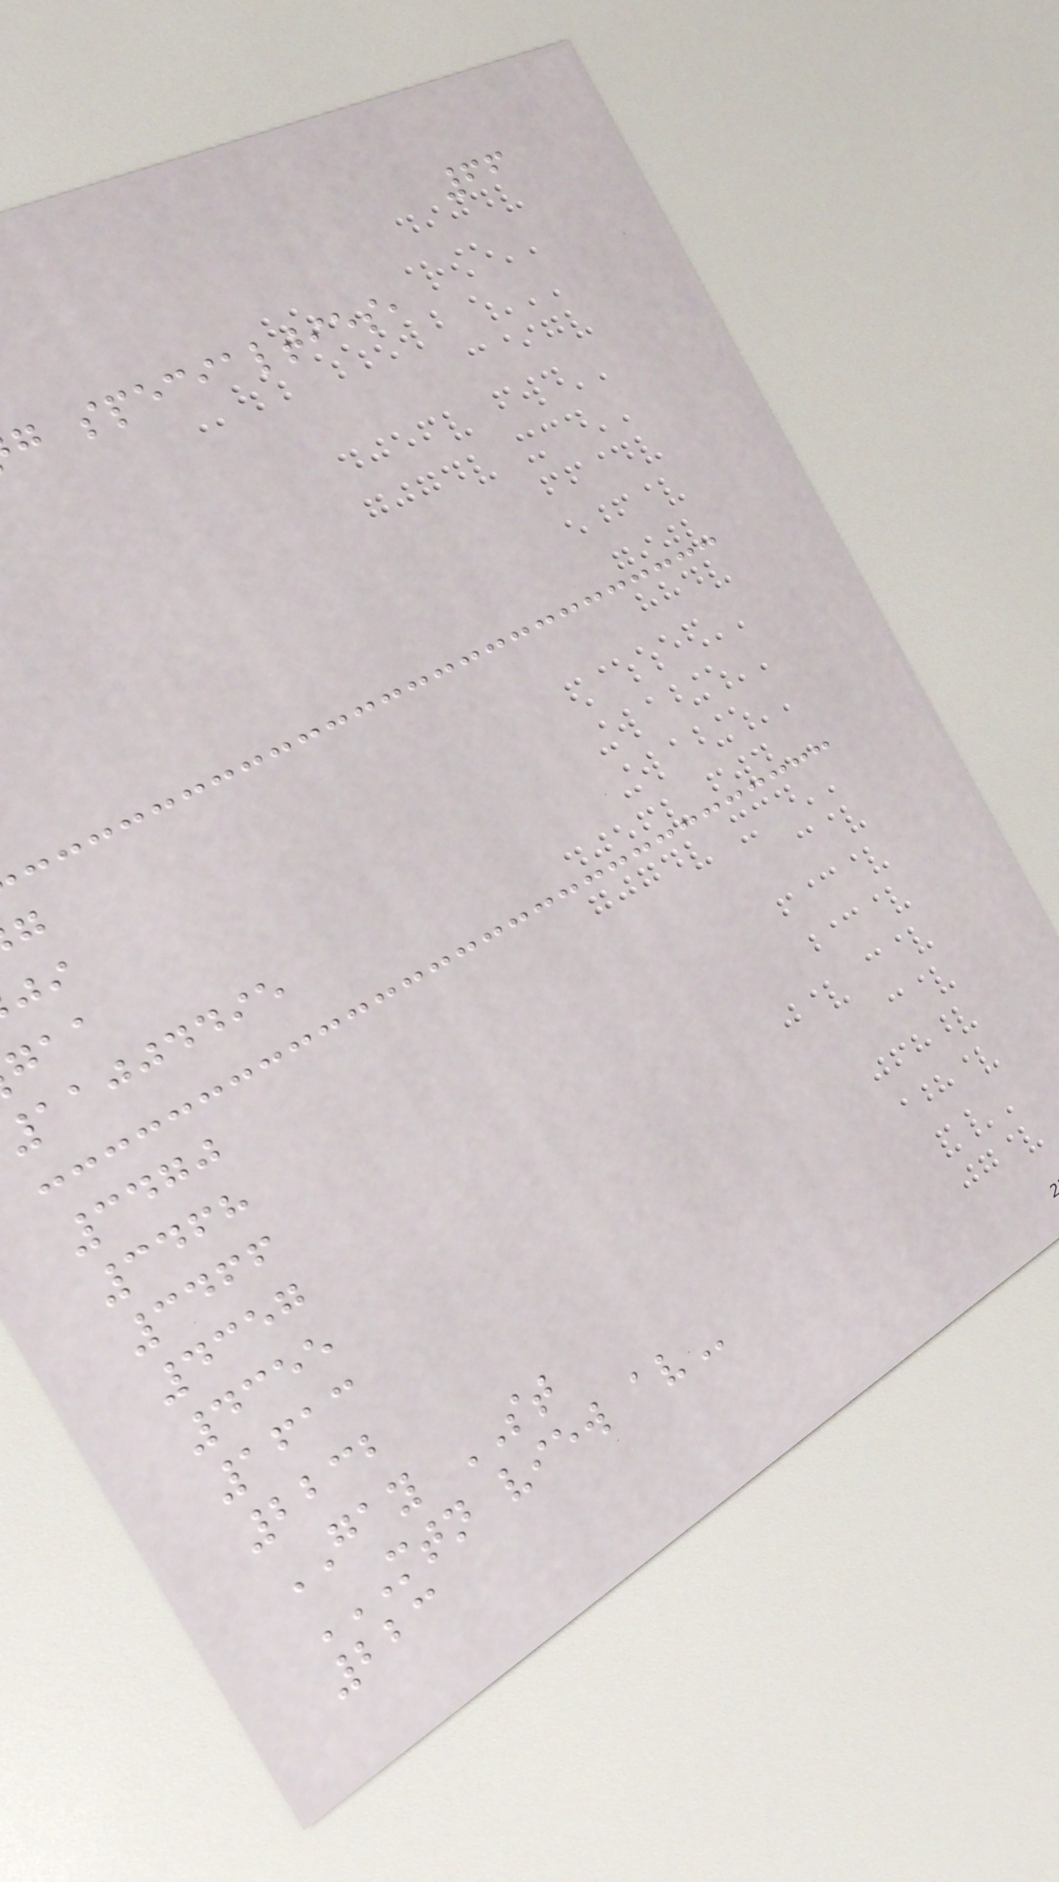66
g specialties,
11004495
3470
3468
3466
4357
4355
1613
2232
GAY ST
MTN VIEW AV
223
